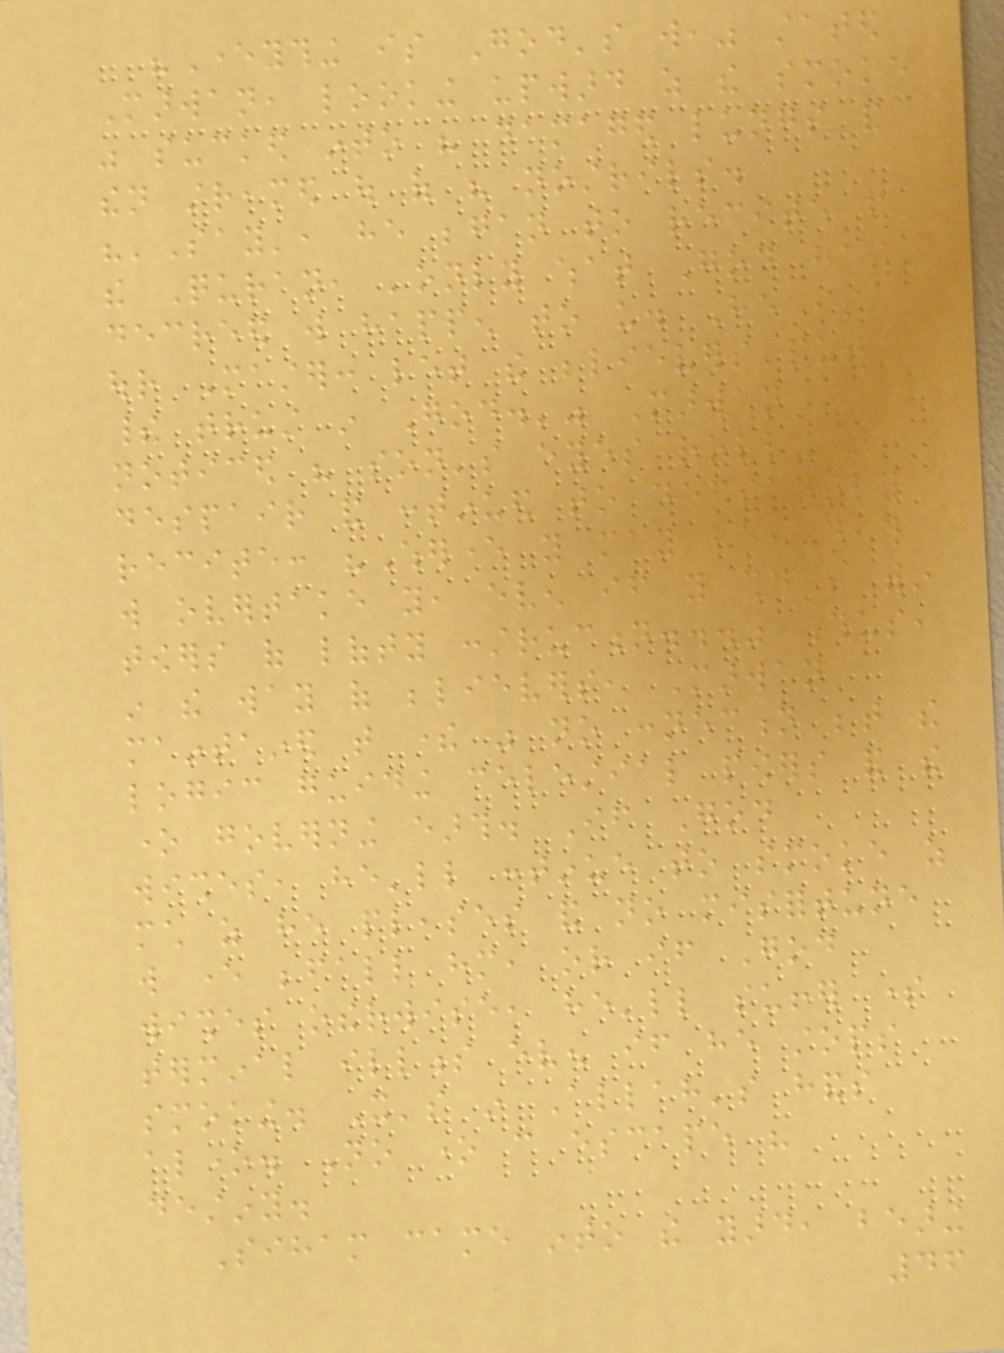"Everything is God's will," stated
Marwan, looking upward as the smoke
was sucked into his damaged lungs and
then streamed out of his nostrils.
"'Say', he began to recite from
the Quran, 'only what God has
decreed will happen to us. He is
our Master: let the believers put
their trust in God.'" Marwan
noticed his son's eyes rolling in
despair and continued to defiantly
recite: "Wherever you may be, death
will overtake you, even if you should be within
towers of lofty construction..." Thus,
in the way of believers, Marwan
maintained that there was no connection between the
logic guiding celestial powers and the
one governing earth. If God
wishes, he'll continue to smoke as
much as he pleases and no misfortune
will ever befall him, or if God
wishes otherwise, he'll suffer some
terminal illness even if he stops
smoking. It's in Allah's hands
alone. No one can escape his
destiny.
Siham came into the yard, bearing
46
